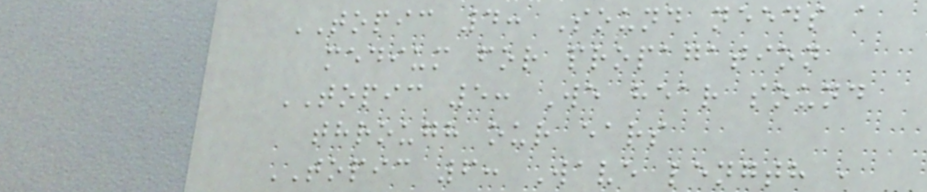TOPIC 4: Sound needs a
medium for propagation
TOPIC 5: We hear sound
through our ears
TOPIC 6: Wave length ,
